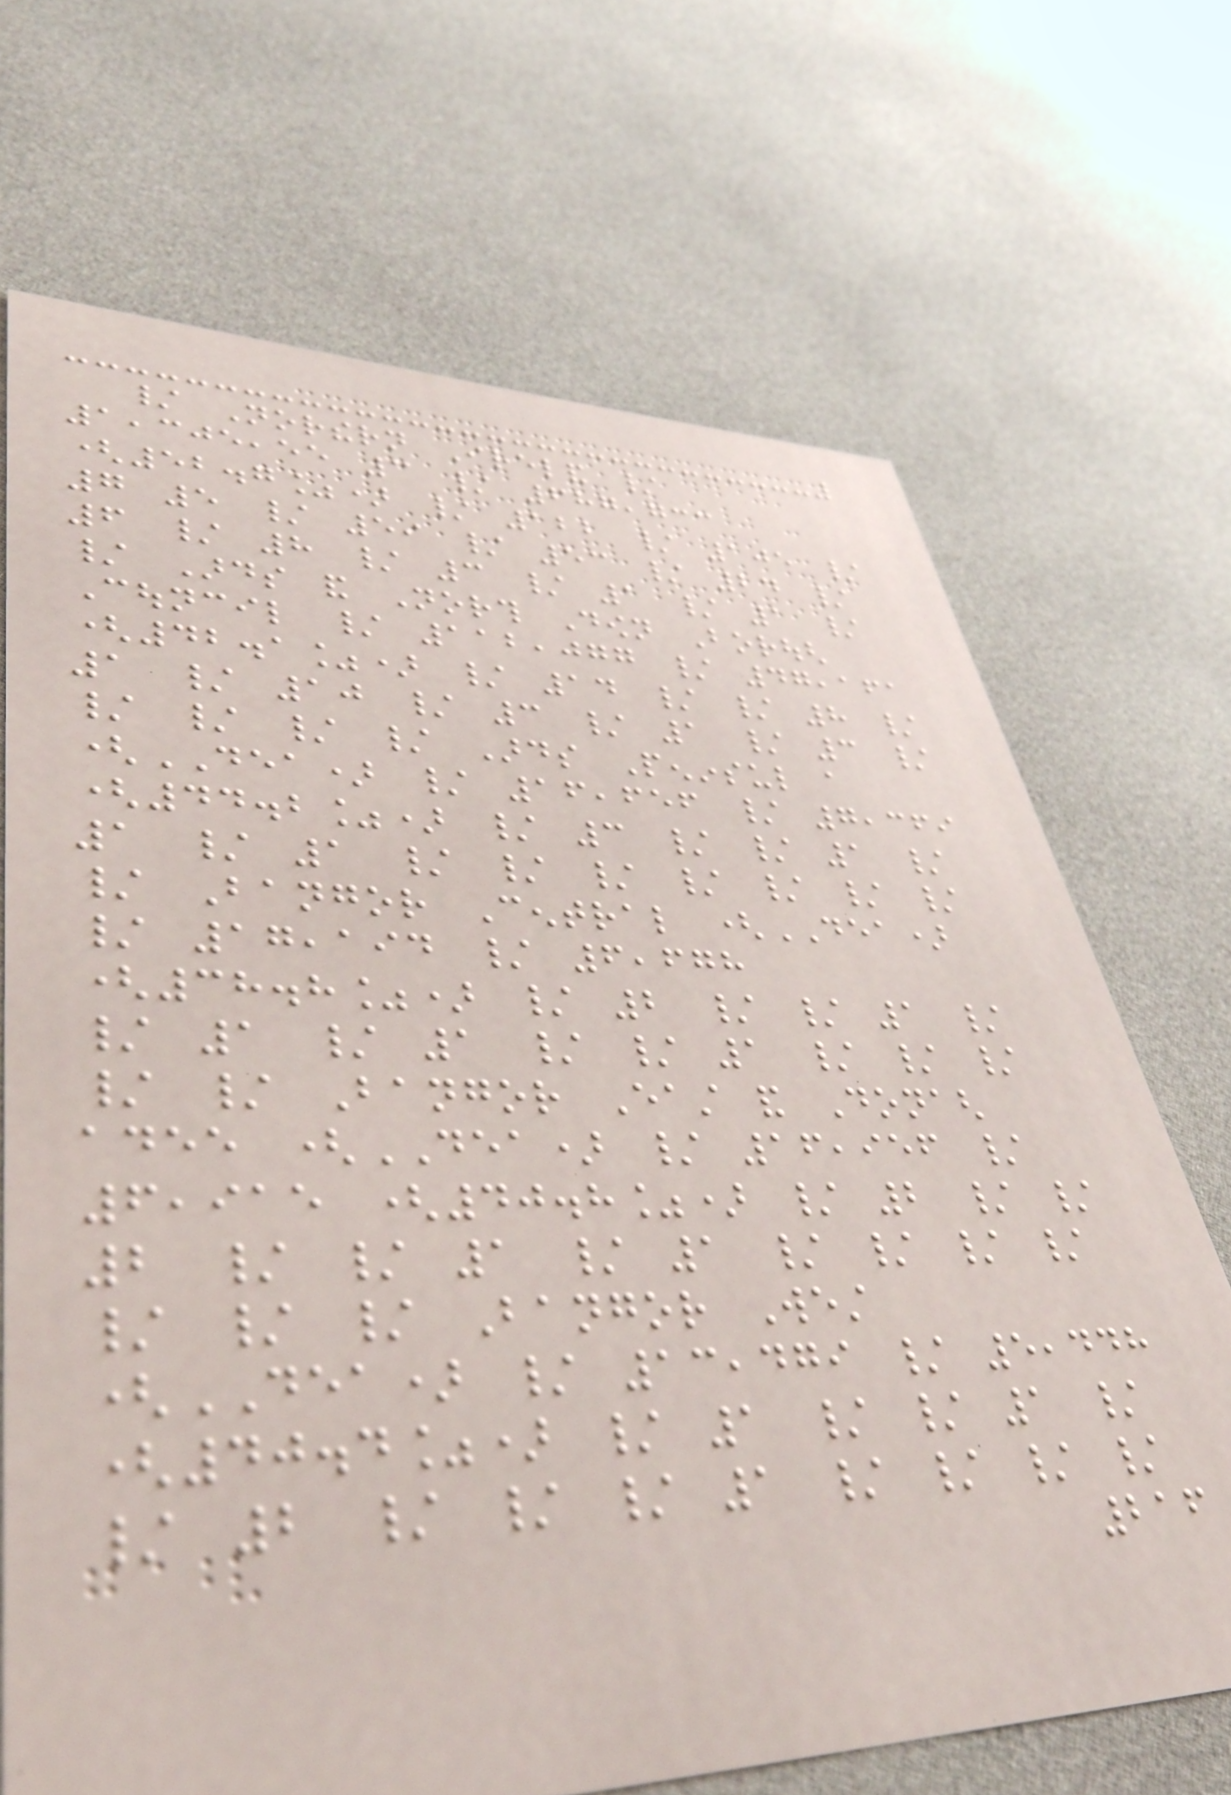/ Northern Ireland /
1,305,55 3 / 687,733
(52.7%) / 122 / 105 /
7 5 / 59 / 53 / 24 /
6 / 8 / 3 / 1 / 1 /
/ Ards and North Down Borough
Council / 112,077 / 47,161
(42.1%) / 14 / / 8 /
1 / 10 / 3 / 1 / 3 /
/ / / / Ards Peninsul a
(DEA) / 16,656 / 7,369
(44.2%) / 3 / / 1 /
1 / 1 / / / / / / /
/ Bangor Central (DEA)
/ 17,194 / 6,678
(38.8%) / 2 / / 1 /
/ 1 / 1 / / 1 / / /
/ / Bangor East and Donagh
adee (DEA) / 16,956 /
6,915 (40.8%) / 2 / /
2 / / 1 / 1 / / / /
/ / / Bangor West
(DEA) / 13,479 / 5,448
(40.4%) / 1 / / 1 /
/ 2 / / / 1 / / / /
216
